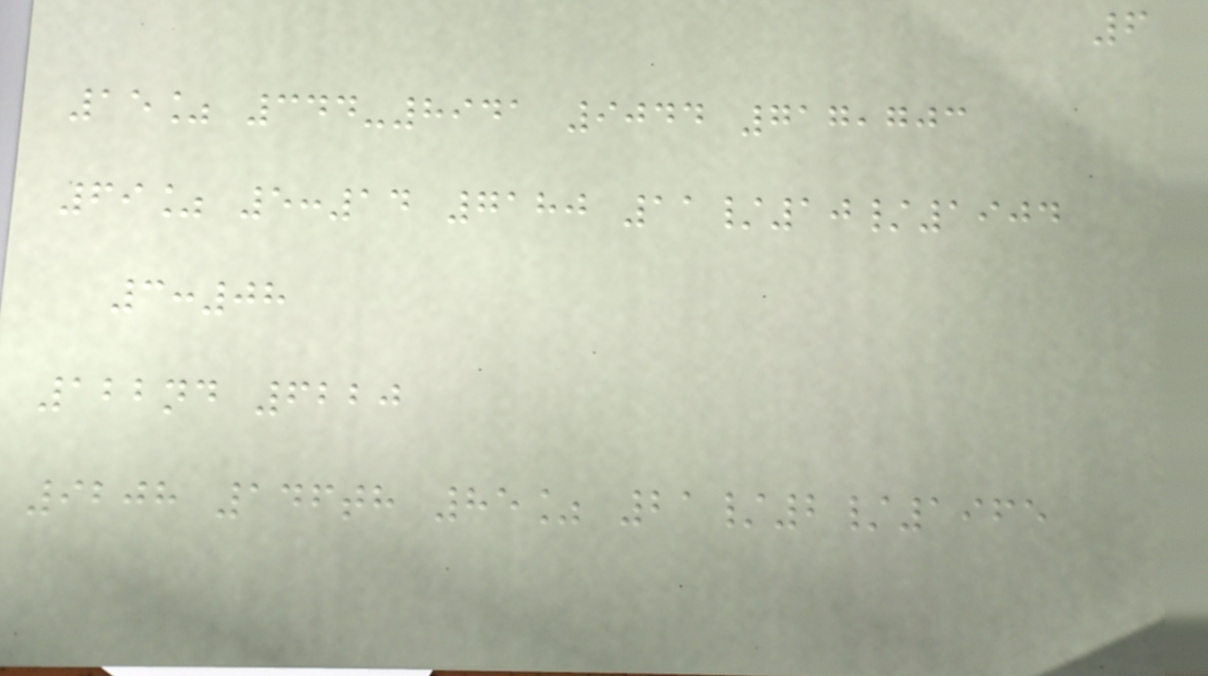6
15% 344-8941 9044 717,703
69% 5:14 7180 11/10/1904
3:08
122nd 6220
9208 146th 85% 21/2/1965
